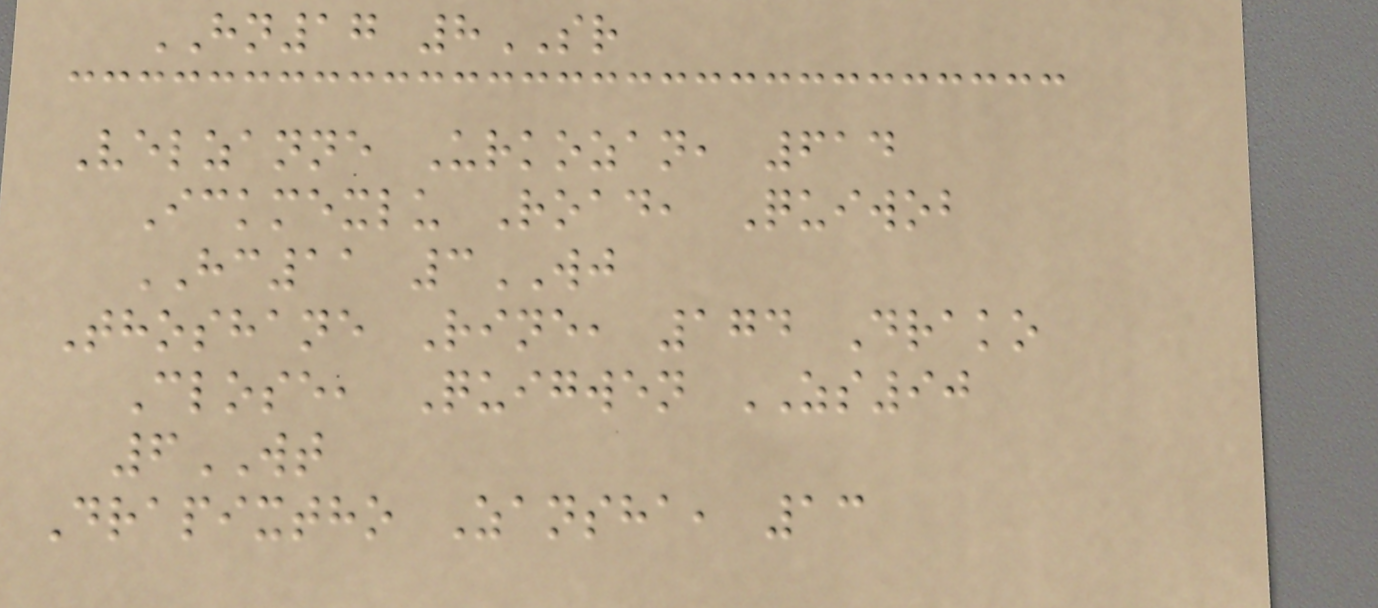HN17 8SR
Velzanne Urkozan, 614
Ickmexlu Road, Quiwob
HC11 3WJ
Thoshane Rine, 174 Drako
Close, Quigwen ZS90
6WT
Drapixtho Zansha, 13
